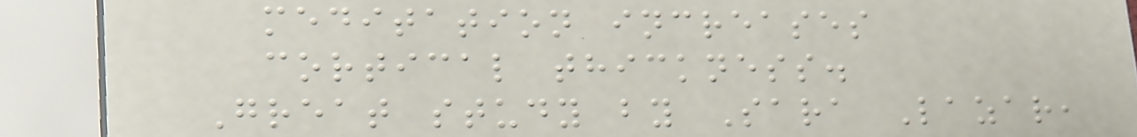meditation increases
cortical thickness.
Great study by Sara Lazar,
